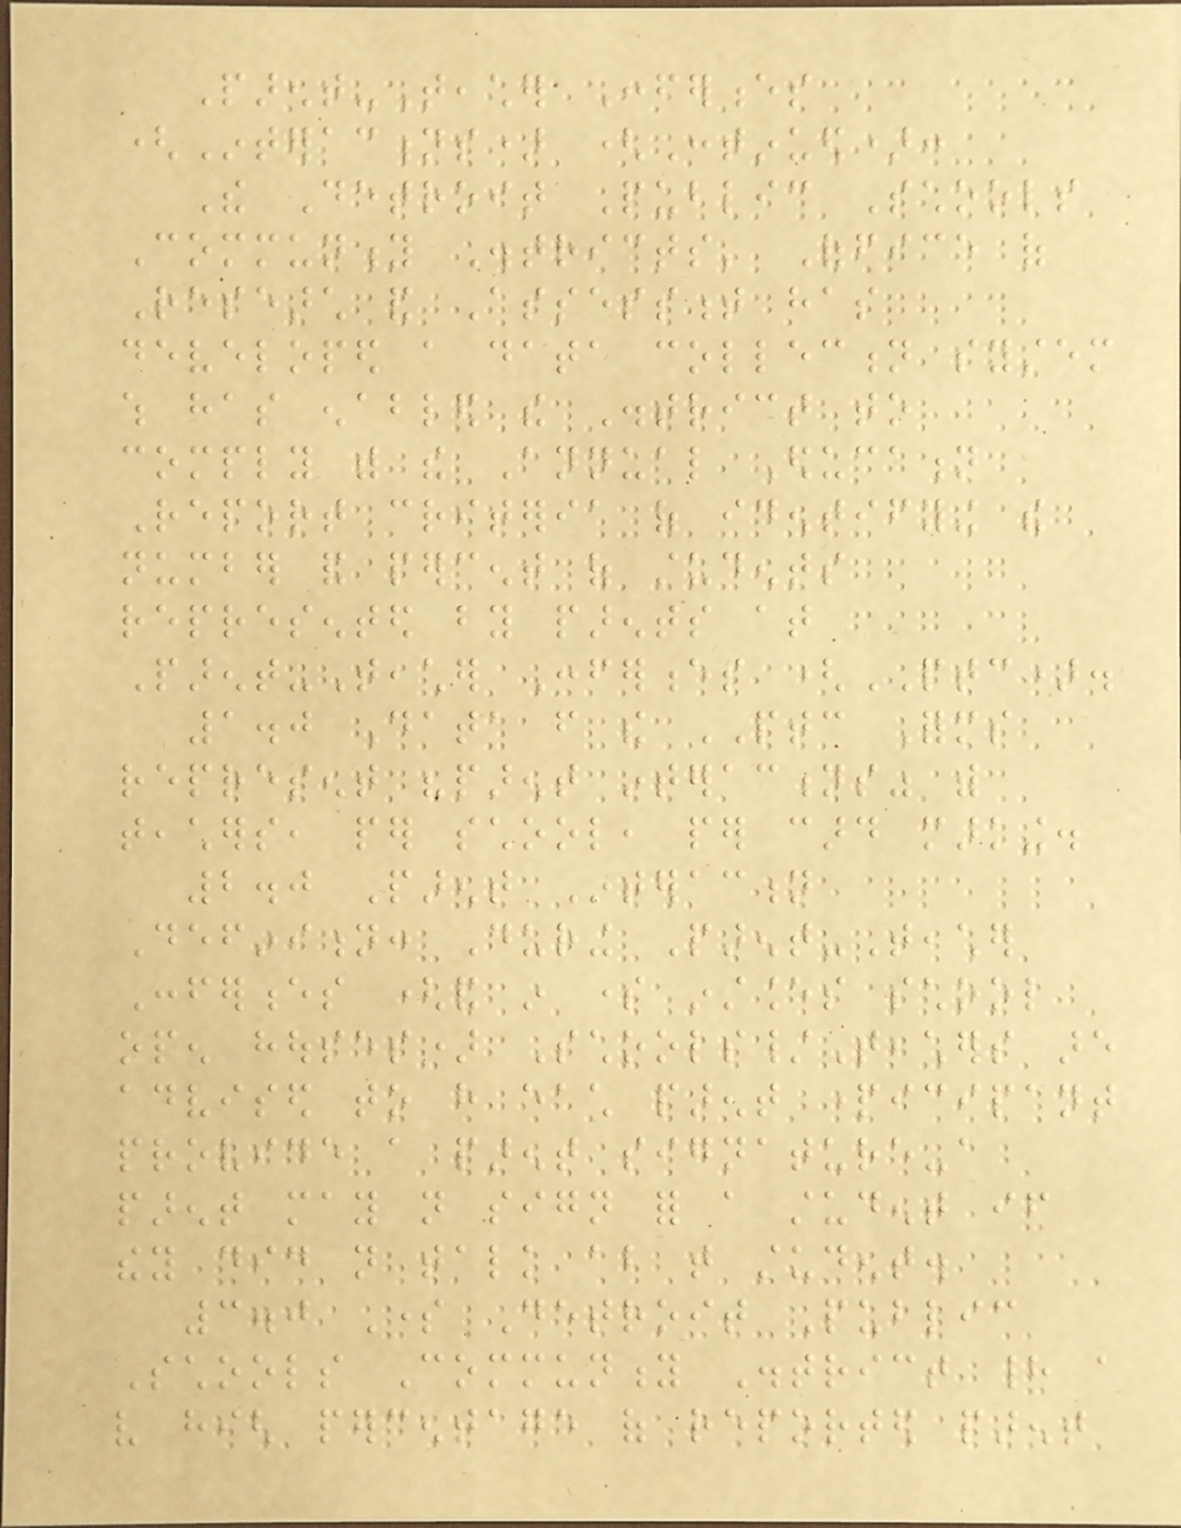Parent-Teacher Conferences
(Interactions) (Continued):
The Detroit Public Schools
Community Districts' Office of
Research and Assessment has
developed a data collection system
which has enabled the District to
comply with the Annual Education
Report criteria of identifying the
number and percent of students
represented by parents at
Parent-Teacher Conferences (PTC).
1.0 Data from the PTC Forms
represent "parent interactions" with
teachers, per school, per card marking.
2.0 Parent Interaction
Definition: During Parent-Teacher
Conferences (and in some instances school
open houses) Schools/Teachers are
advised to have each parent participant
provide a parent signature-a
parent may not sign for a student if
they did not talk about that student.
3.0 Some Detroit Public
Schools Community District had a
very high percentage of reported parent
